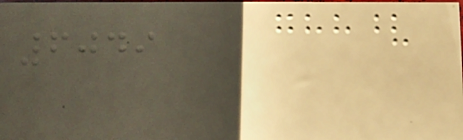6049
